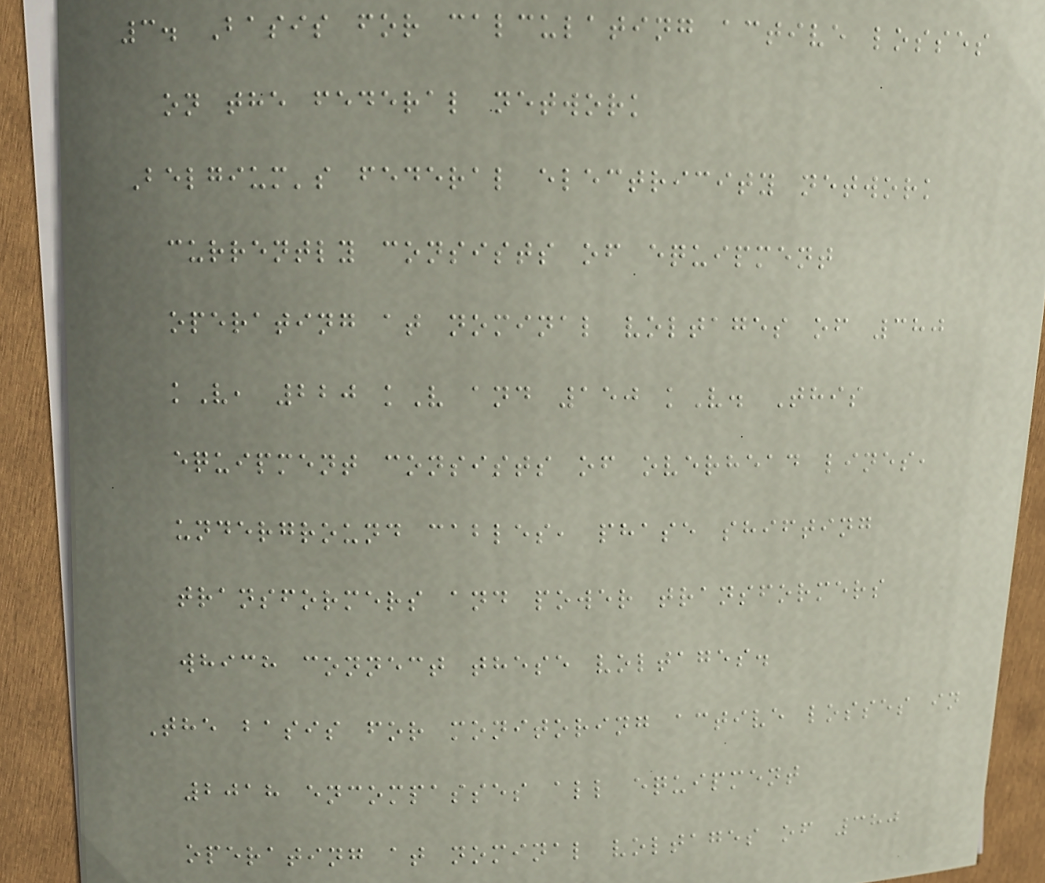3. Basis for calculating active losses
on the federal network
Belgium's federal electricity network
currently consists of equipment
operating at nominal voltages of 380
kV, 220 kV and 150 kV. This
equipment consists of overhead lines,
underground cables, phase shifting
transformers and power transformers
which connect these voltages.
The basis for monitoring active losses in
2018 encompasses all equipment
operating at nominal voltages of 380
